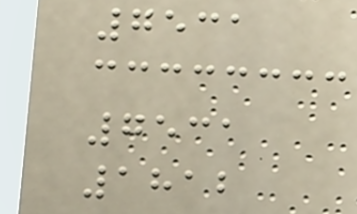7531
7531
1812
